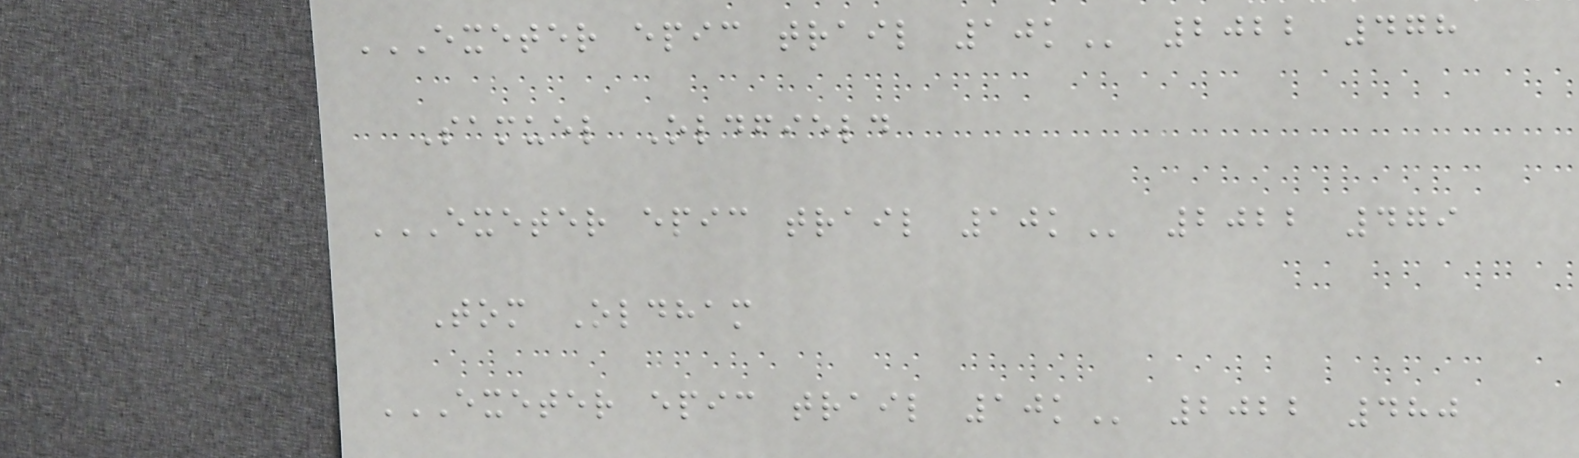EXETER EPIC TRAIL 10K 2022 478
Samuel Oldfield
EXETER EPIC TRAIL 10K 2022 479
Tom Oldham
EXETER EPIC TRAIL 10K 2022 480
